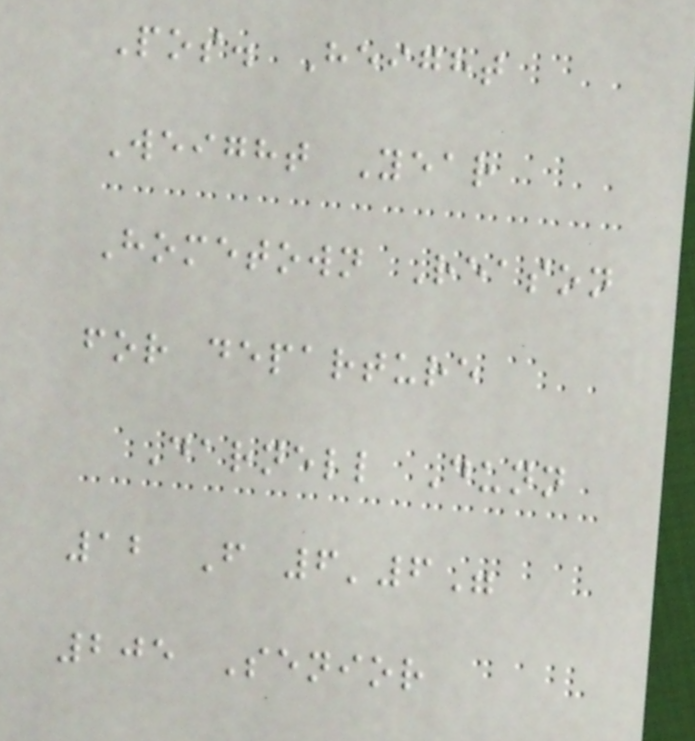Pos. Height
Weight Year
Hometown Reason
for departure
Darnell Dunn
12 F 6'6"
205 Senior
